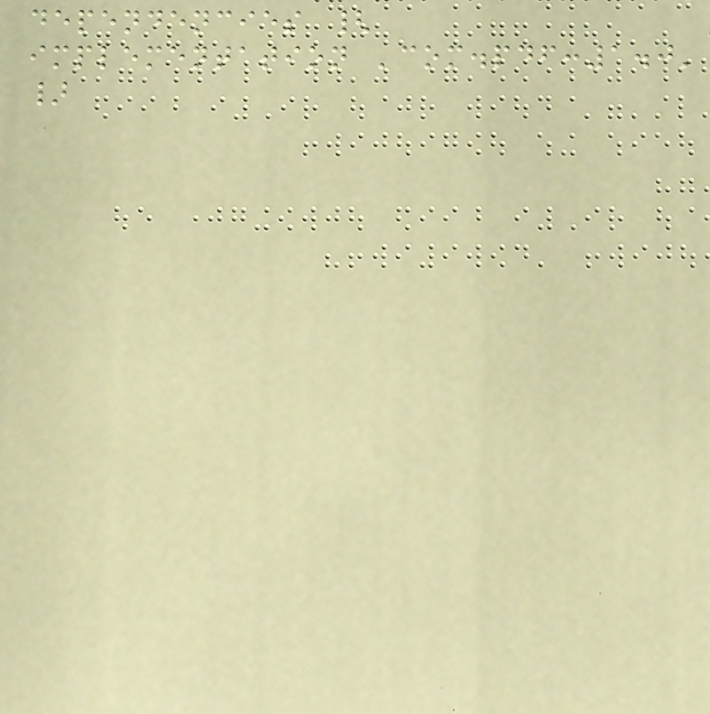dependencies {
implementation 'com.pdf:1.0'
}
